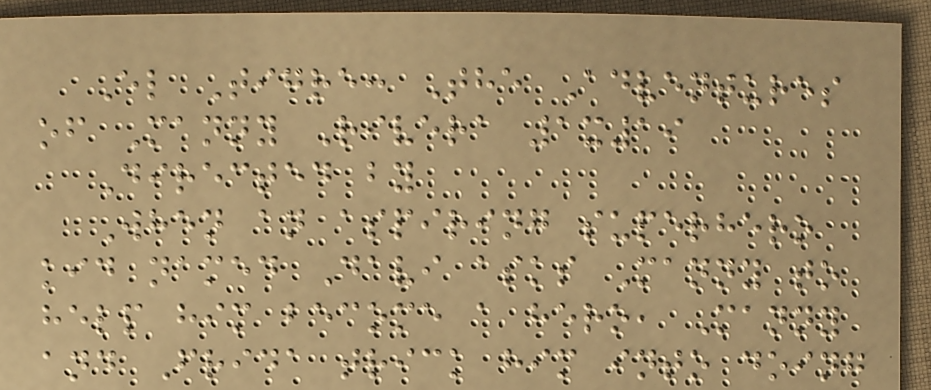El Tigre: The Adventures
of Manny Rivera 1x19
Directed by
When an aspiring superhero
kid named Davi asks Manny to
help him become a hero, Manny
and Frida trick him into doing
